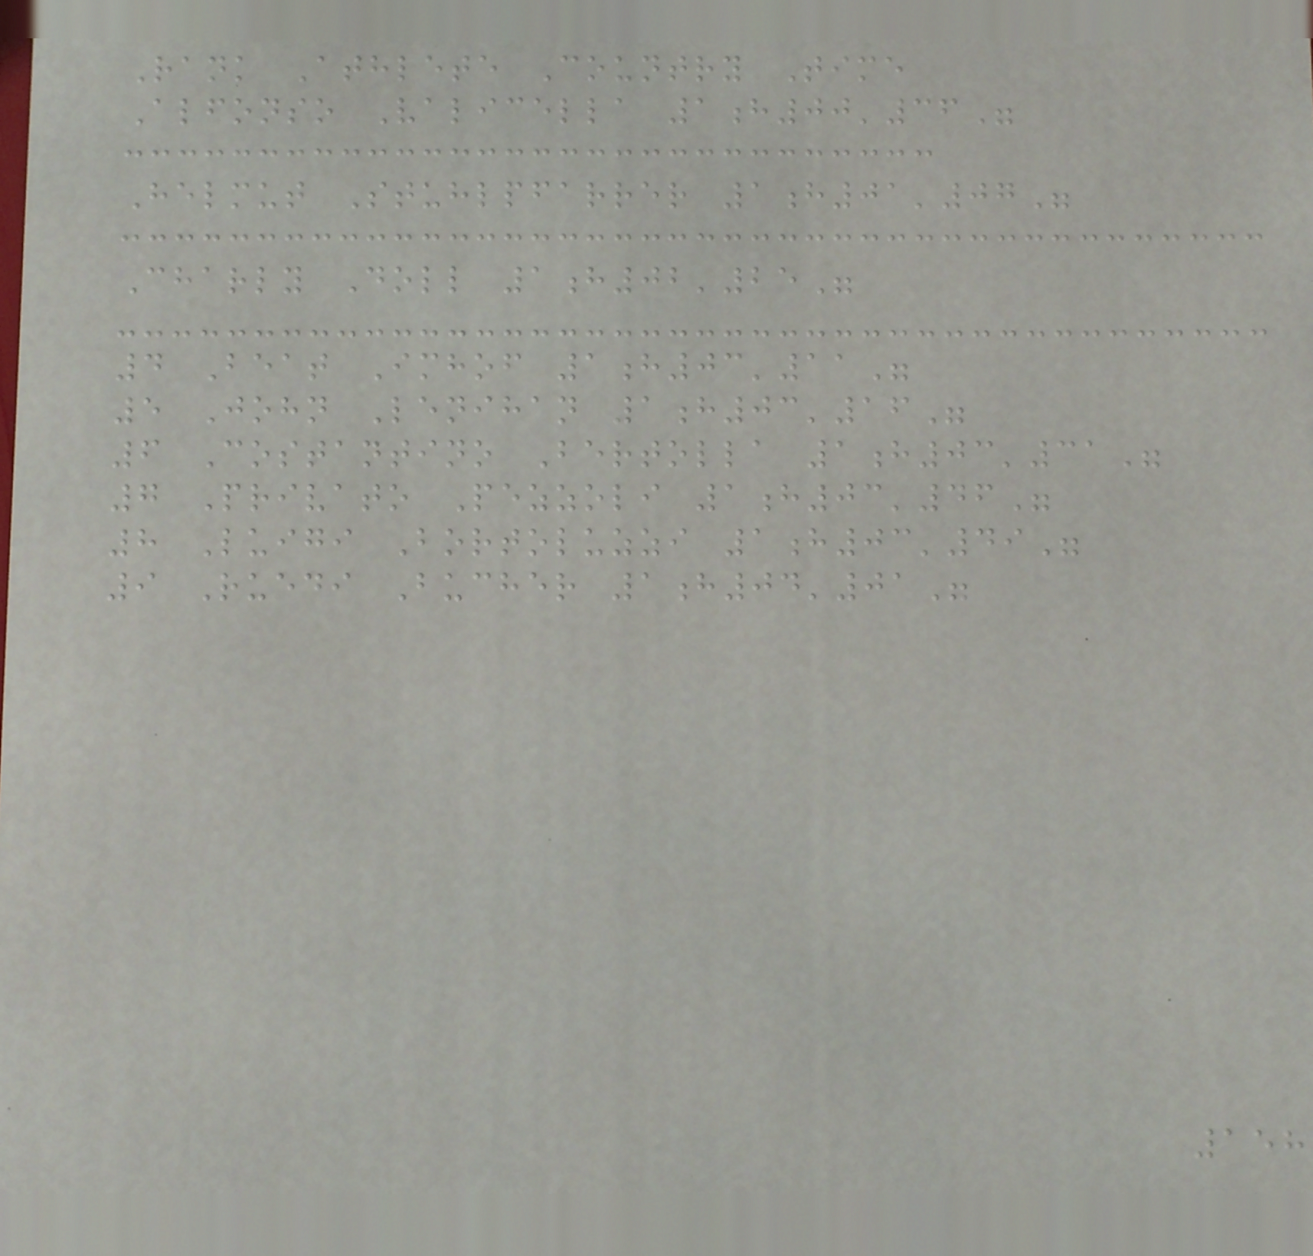Rank Athlete Country Time
Alfonso Valicella 1h00'36"
Helmut Stuhlpfarrer 1h01'07"
Charly Doll 1h02'25"
4 Beat Imhof 1h03'11"
5 John Lenihan 1h03'16"
6 Costantino Bertolla 1h03'31"
7 Privato Pezzoli 1h03'46"
8 Luigi Bortoluzzi 1h03'49"
9 Ruedi Bucher 1h04'01"
158
